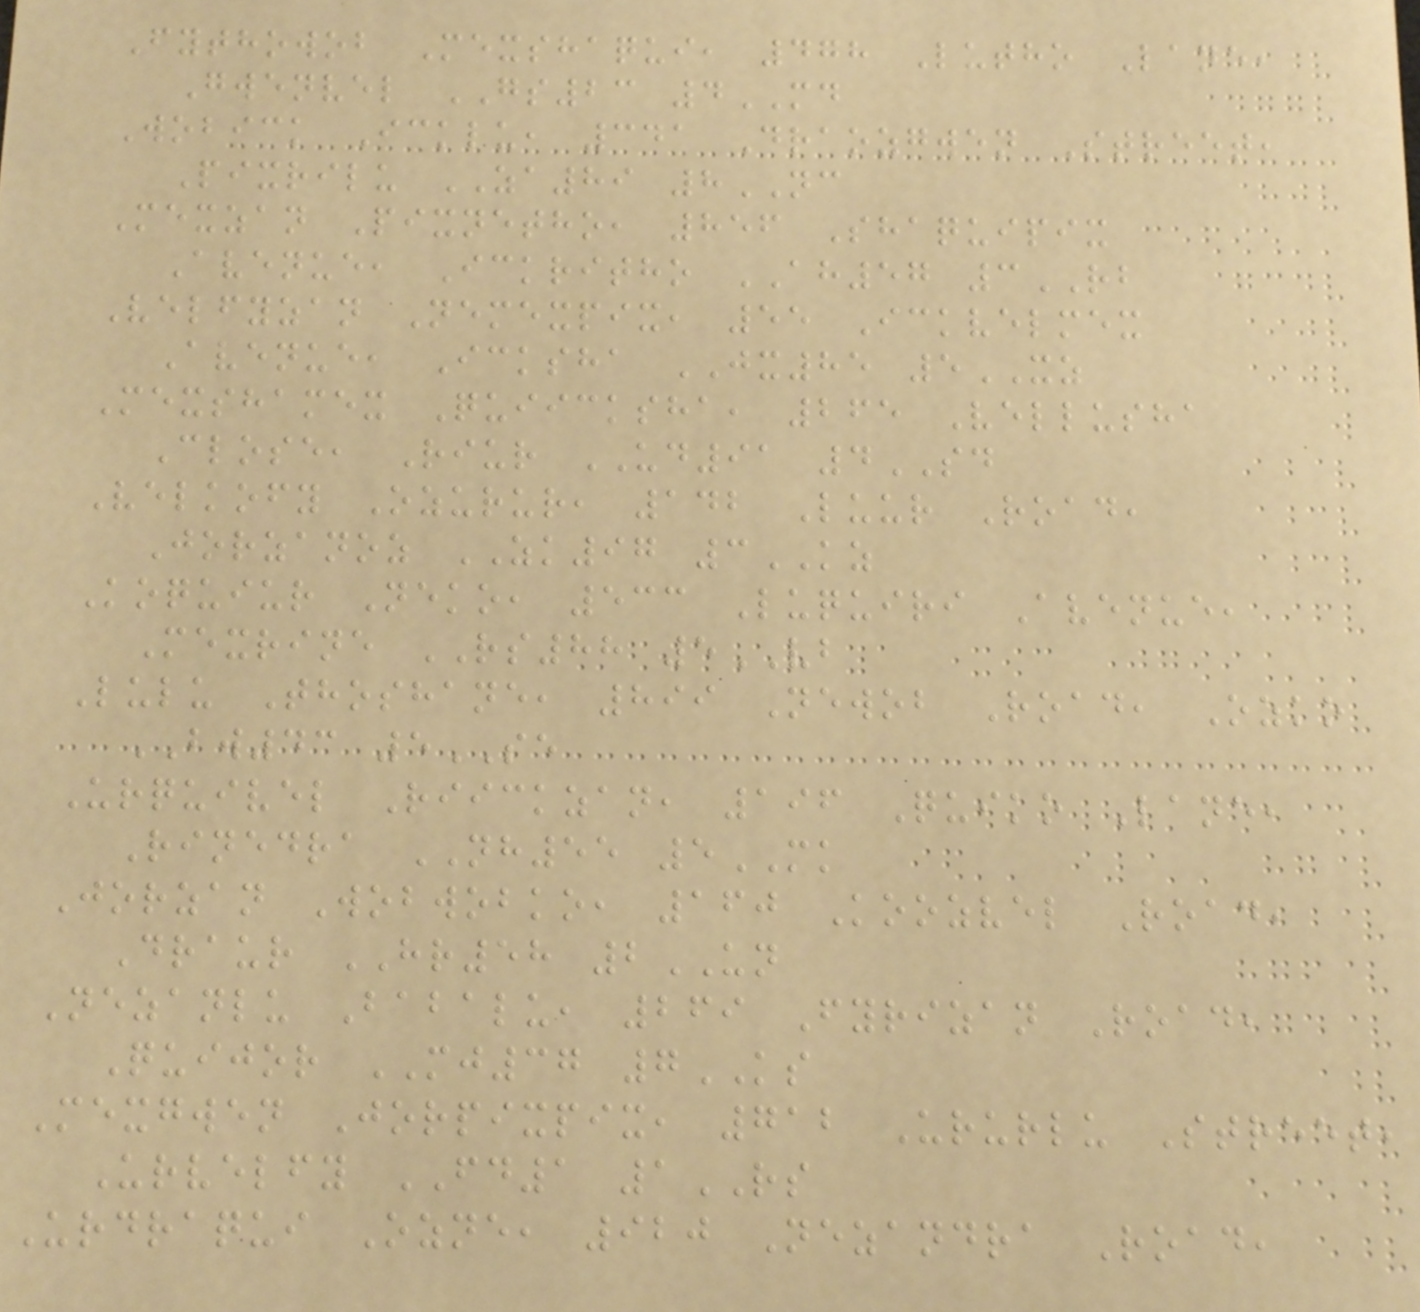Fythowob Mexshaqui, 478 Lutho Lane,
Gwenvel GS23 4MD
Wobick Icklu, 341 Draozgwen Street,
Pixrilu ZA89 8NC
Mexzan Pixnetho, 856 Shaquipix
Avenue, Ickritho AH57 3RB
Velfyzan Nemexpix, 55 Ickvelmex
Avenue, Icksha JX85 5XZ
Mexshamex Quiicksha, 265 Vellusha
Close, Riur UD91 4SD
Velkofy Ozurur, 142 Luur Road,
Jorzanoz ZK97 3KZ
Koquiur Neko, 533 Luquiri Avenue,
Mexrine RS88 5VB
Lulu Thoshane, 899 Newob Road, Ozko
BW43 5SE
Urquivel Riickzan, 196 Quiko Lane,
Rinedra NH55 5MK
Jorzan Wobwobko, 160 Koozvel Road,
Draur HR58 2UN
Nezanlu Babalu, 269 Fyrizan Road,
Quijor MJ37 7KS
Mexgwen Jorpixpix, 712 Ururlu Street,
Urvelfy FD1 1RS
Urdraqui Ozne, 920 Nezandra Road,
